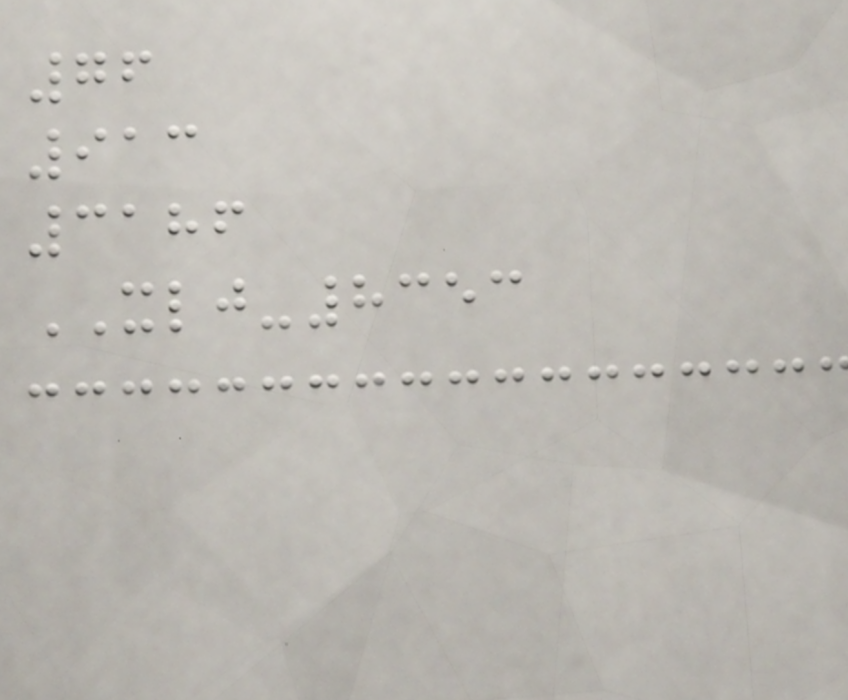76
913
3186
XLJ-8353
